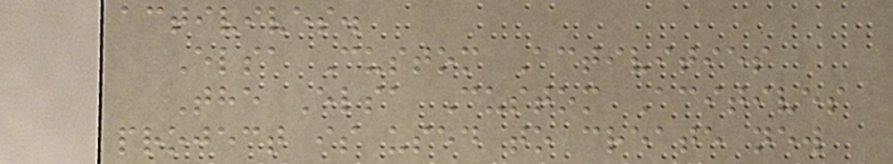activives.
Elsa Custom Activities
The Elsa Custom Acitives
project is used to create new
